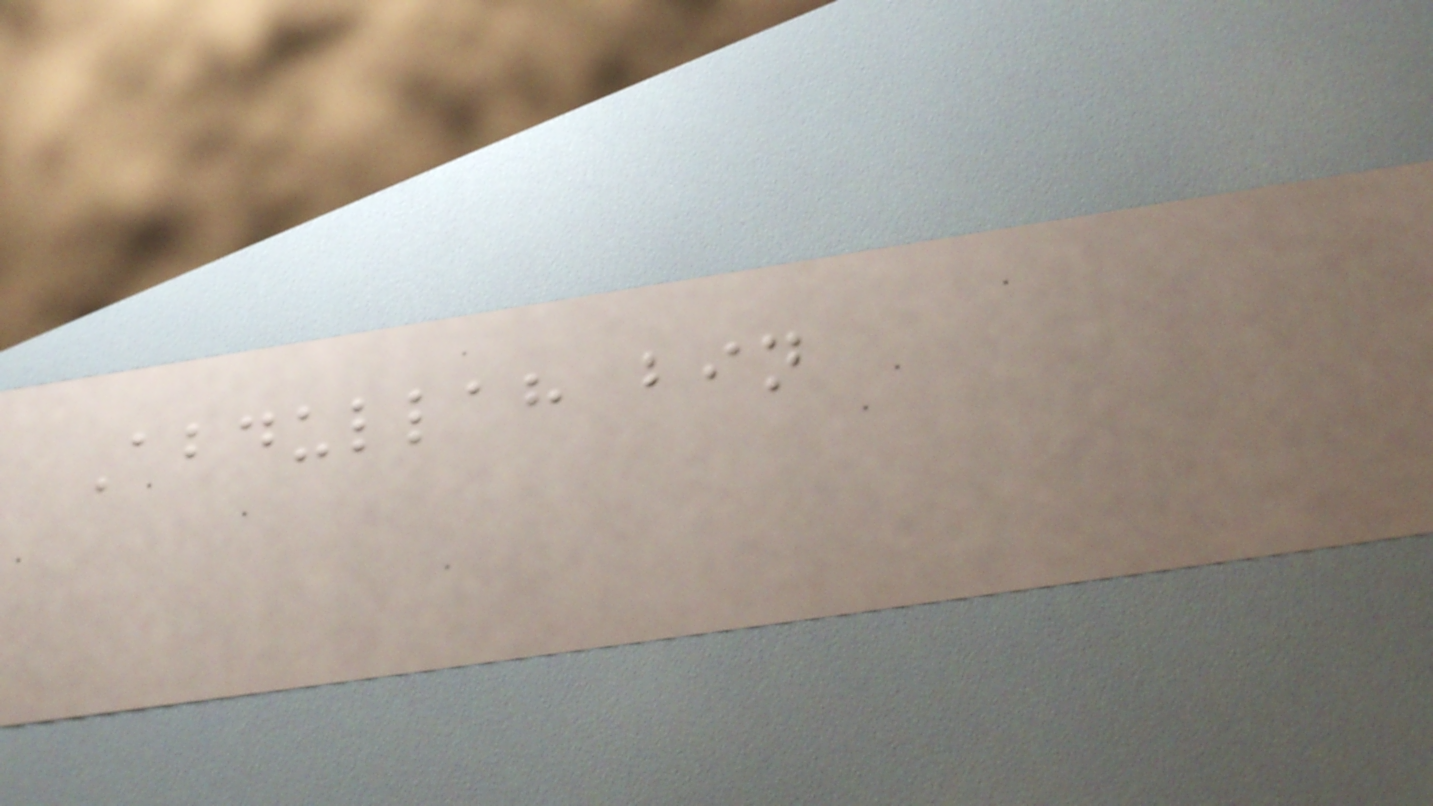Abdullah bin
